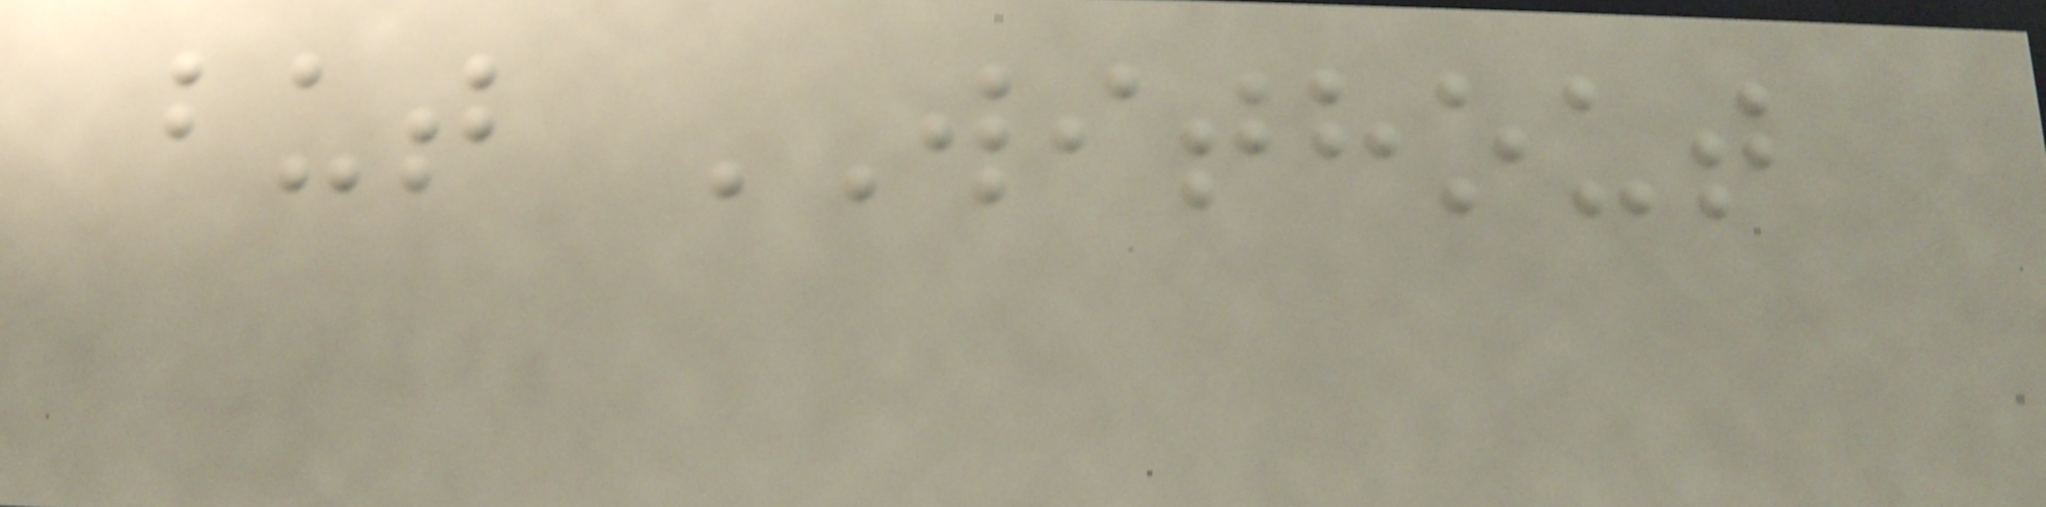but WITHOUT
